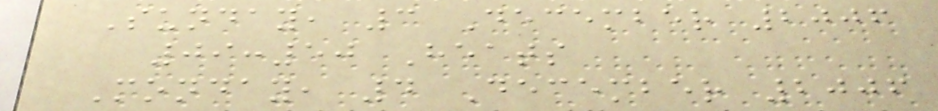Sunday, 3 December 2006
09:50 Heats
Monday, 4 December 2006
